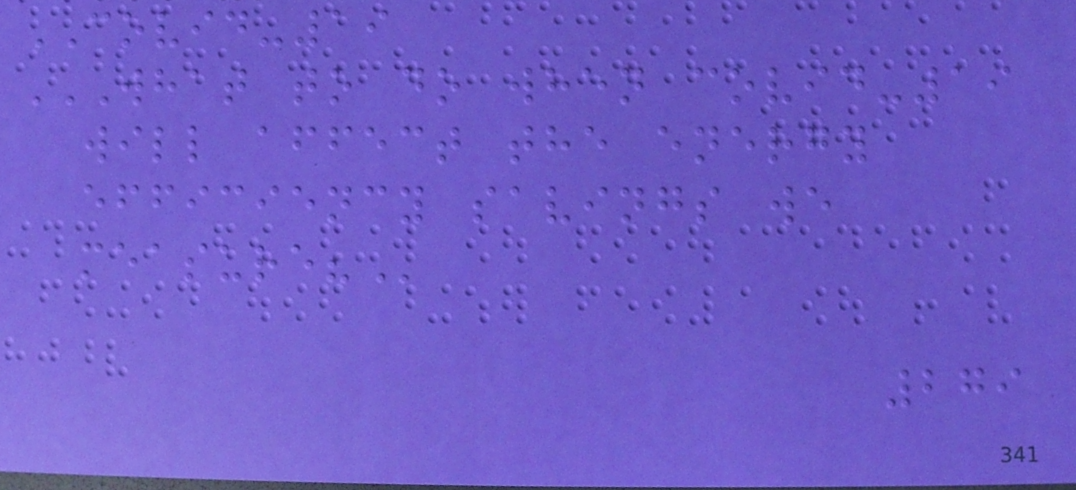COVID-19
WHAT TO DO WHEN COVID-19
WILL AFFECT THE ENERGY
EFFICIENCY SAVINGS WE
MEASURE?
279
